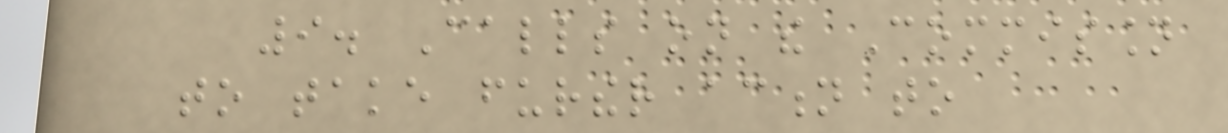9. Calls on the Commission
to take further action to
